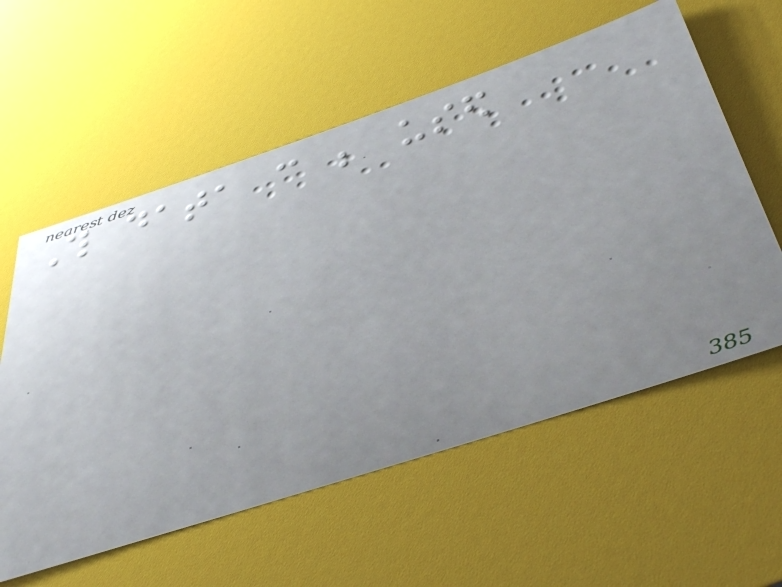This data can be used
